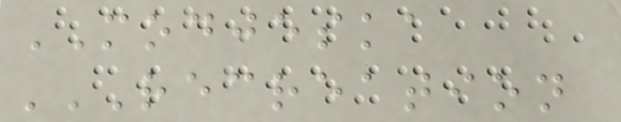MODJESKA
RECREATION
